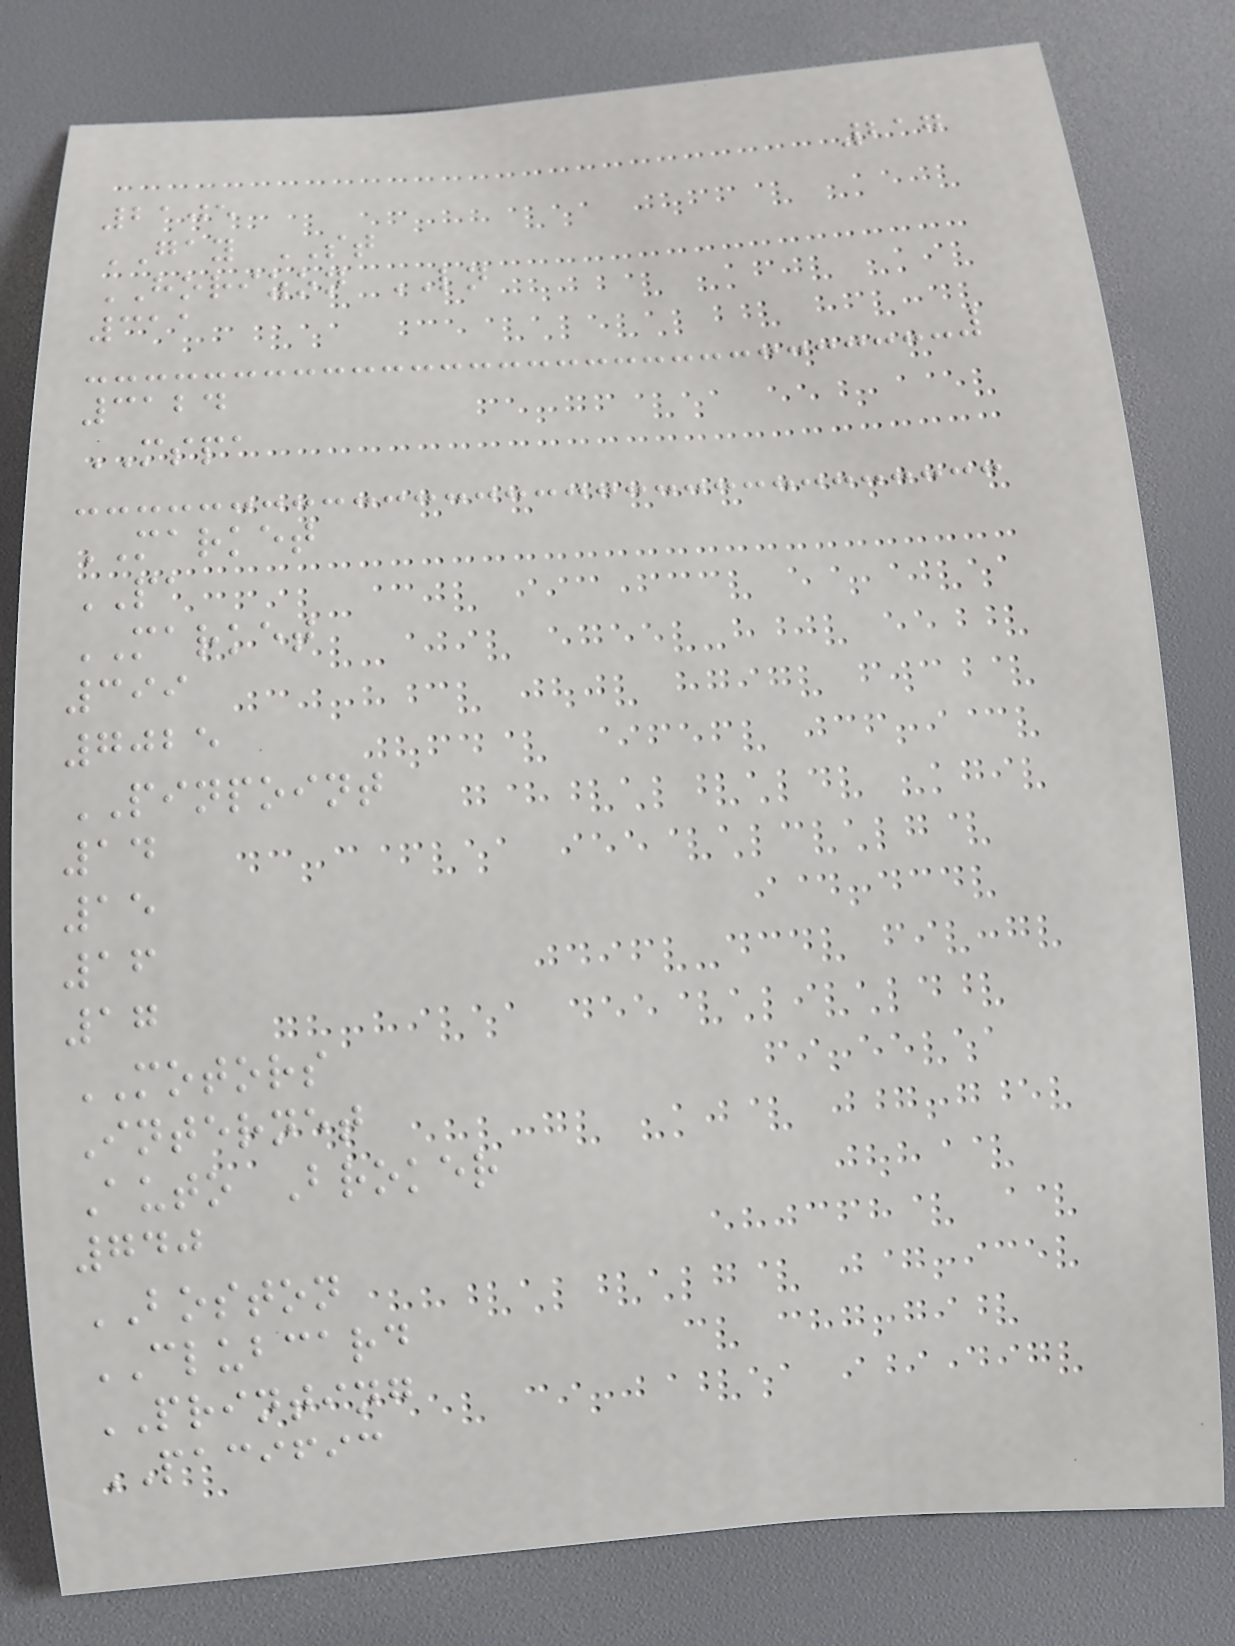217
2105
GAY ST
HORIZON LN
311
3124
MSPA
MARKET
PA
MARKET
399
7025
PINPOINT
14
15
16
17
MOTORS
Internet
Auto Broker
740
BOSTON
CLUBCARD
PRINTING
PACIFIC
